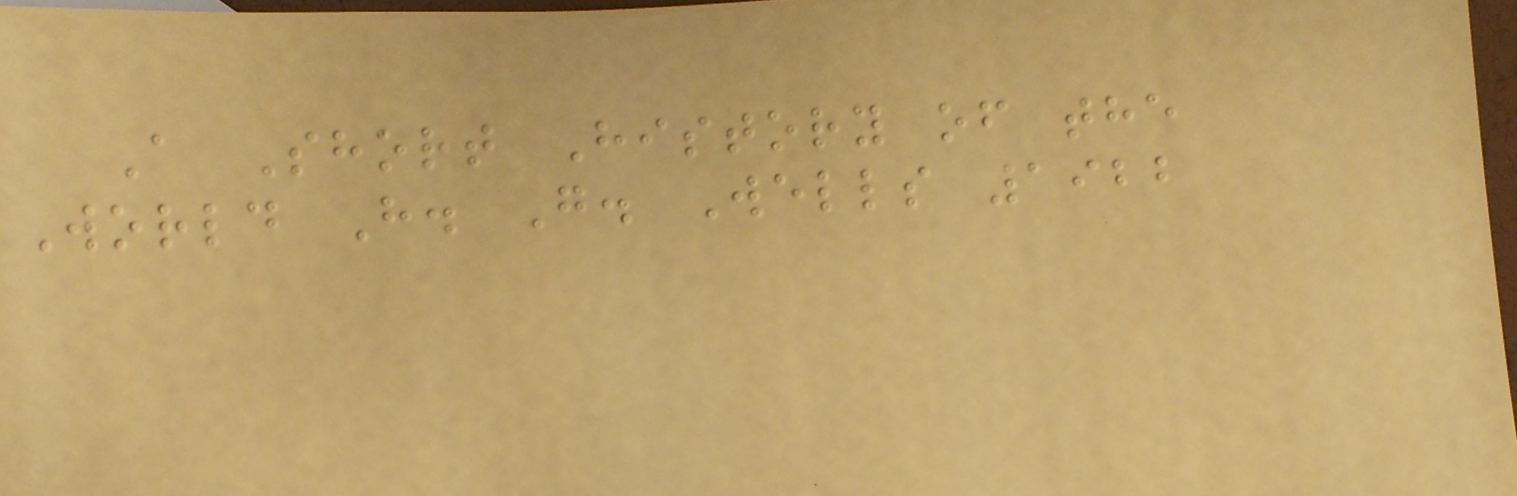A Short History of the
World H. G. Wells 1922
